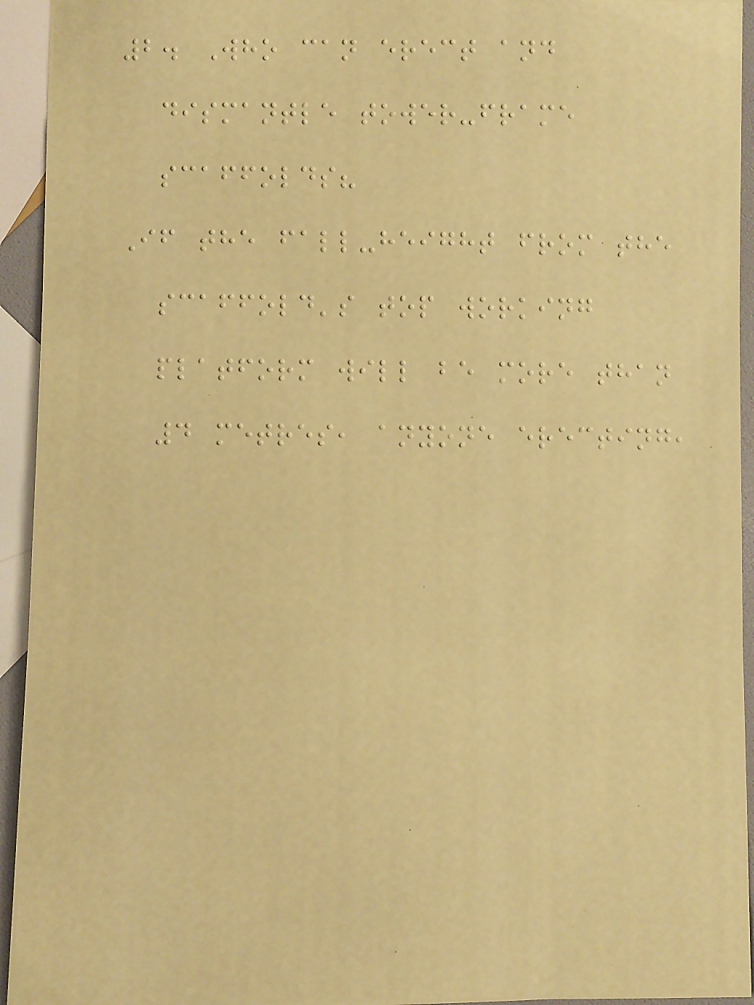2. Who can erect and
dismantle tower-frame
scaffolds?
If the fall-height from the
scaffold's top working
platform will be more than
4 metres, anyone erecting,
